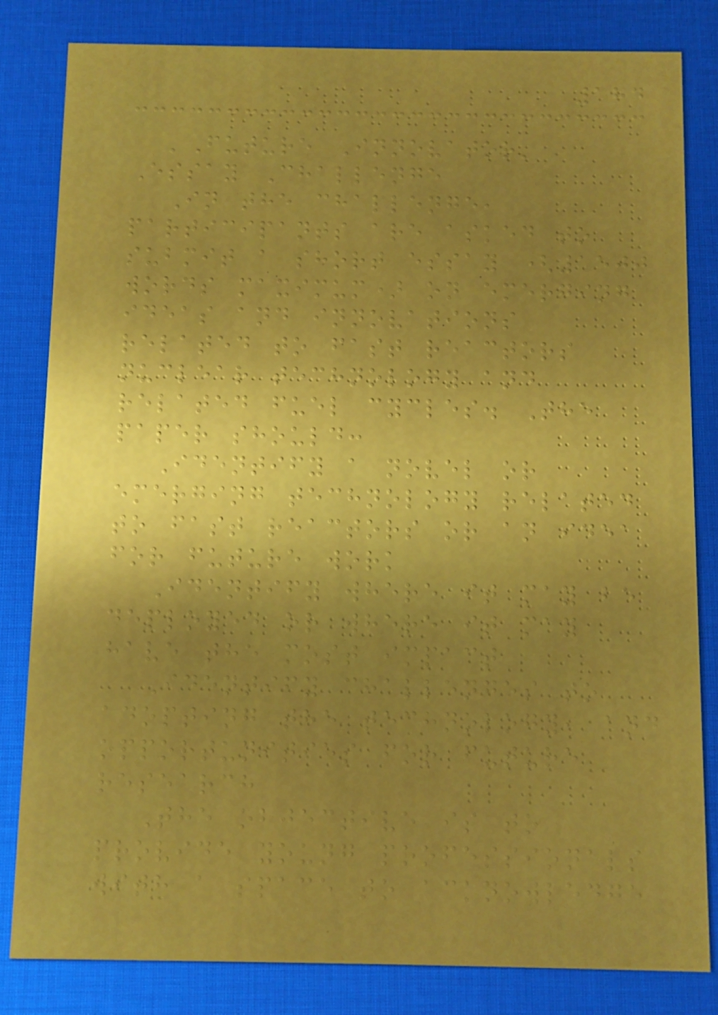184
'Future Innovator'
Essay Challenge
In the challenge,
participants are asked to
submit a short essay (1500
words maximum) on emerging
ideas and innovations
related to fast reactors
nuclear technology and
related fuel cycles. The
paper should:
Identify a novel or
emerging technology related
to fast reactors or an idea
for future work
Identify where it may be
deployed or where it may
have the most impact
Identify challenges to
adopting the technology, and
opportunities for future
research
The objective is to
provide young professionals
with a space to acknowledge
